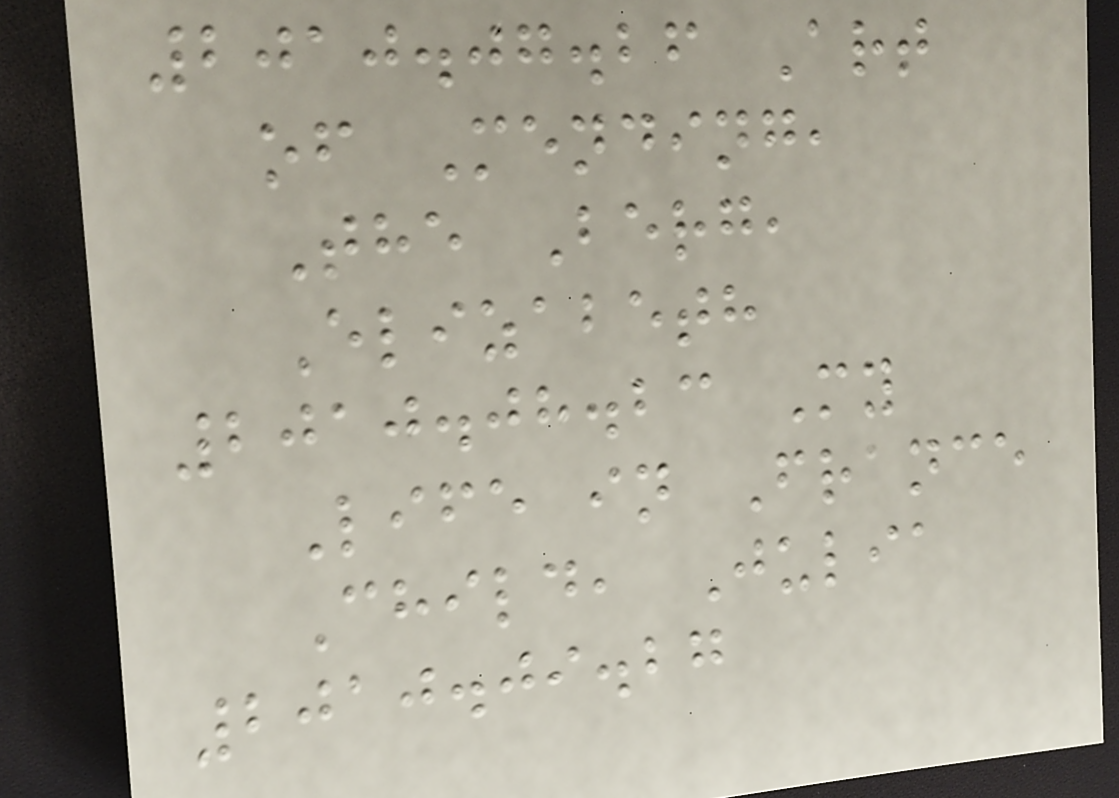2010.07.26 Art
of Mending,
The Berg,
Elizabeth
2010.08.23 My
Life in France
Child, Julia
2010.09.27
